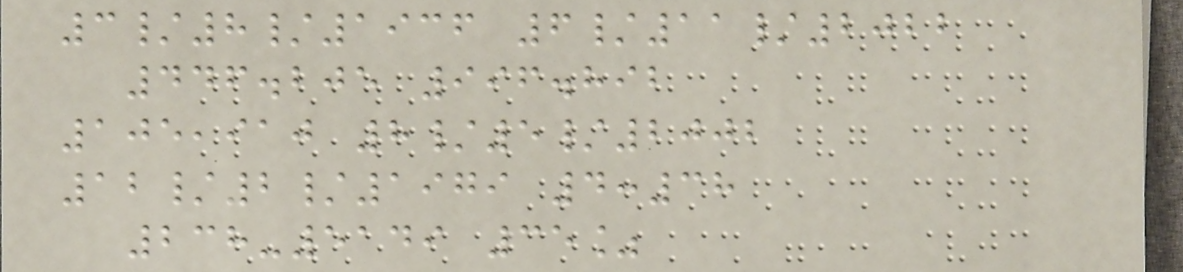3/8/1936 6/11/2022
446.205 996.892
105,910 8/5/2002
12/2/1979 4:38
238-5149 35%
